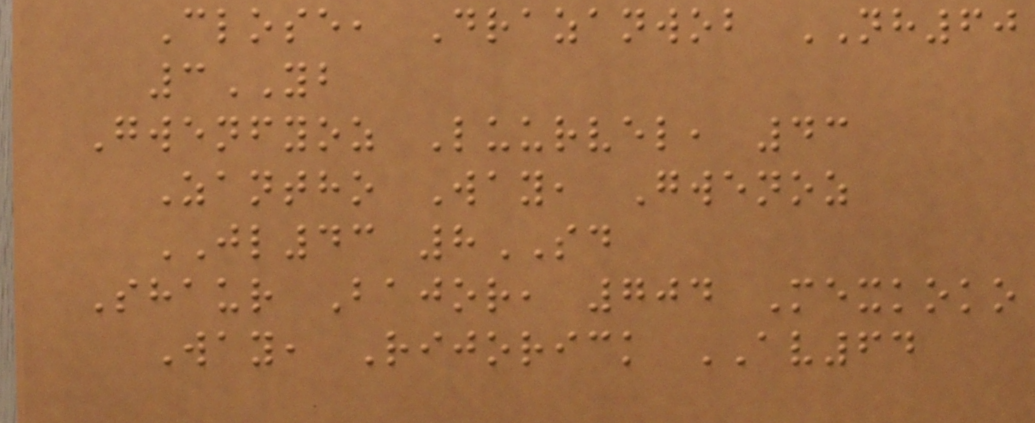Close, Drazanwob NH60
3YB
Gwenfyoz Luurvel, 43
Zantho Way, Gwenoz
JL43 8SD
Shaur Bajor, 704 Mexkoko
Way, Rijorick AV64
